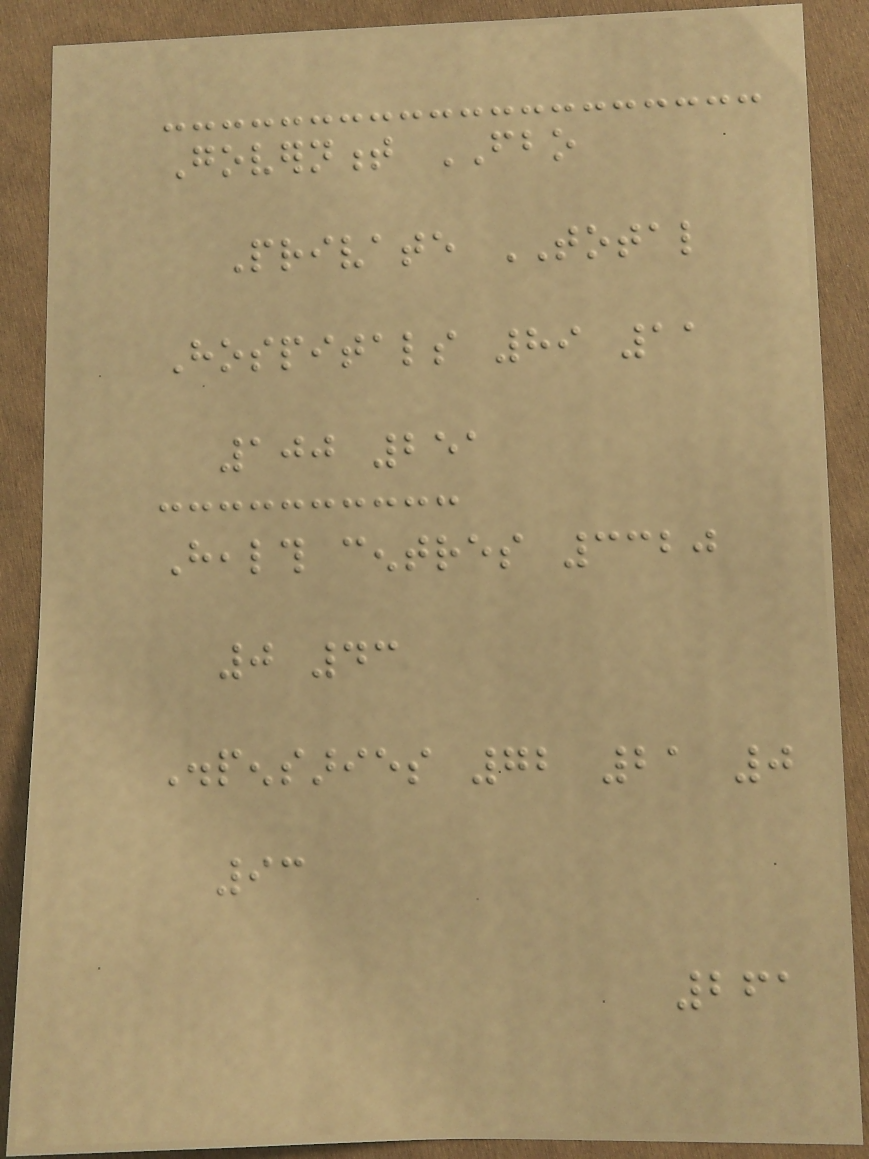Government FBO
Private TOTAL
Hospitals 89 11
100 251
Health centres 3320
0 43
Dispensaries 72 21 0
93
261
